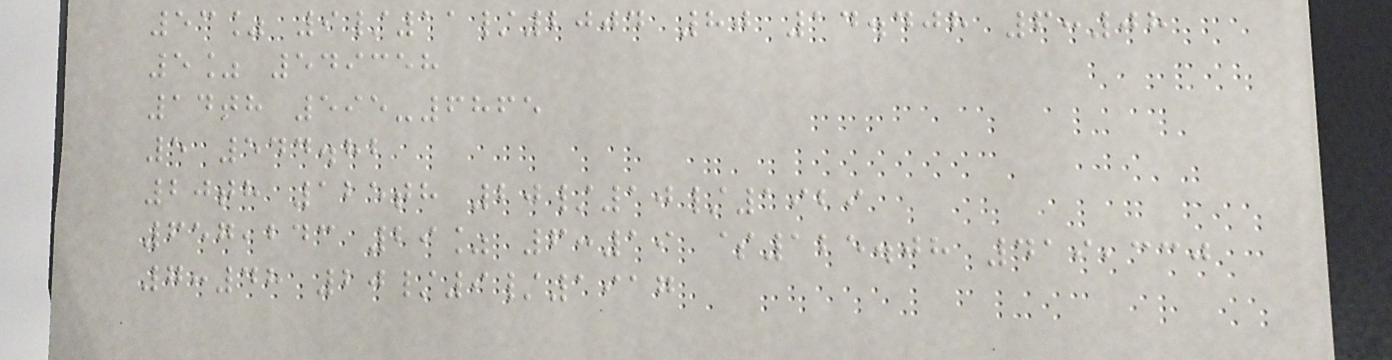53% 9/11/2004 80 14.408 6:08
5% 549358
14th 595-6865
5 544.82
20th 125th 20/10/1929
657,243 29% 6:19 $125.08 419,330
7:48 20/9/1917
